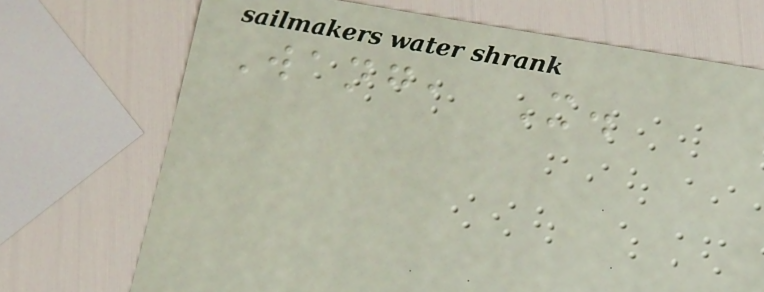Wang, X.
